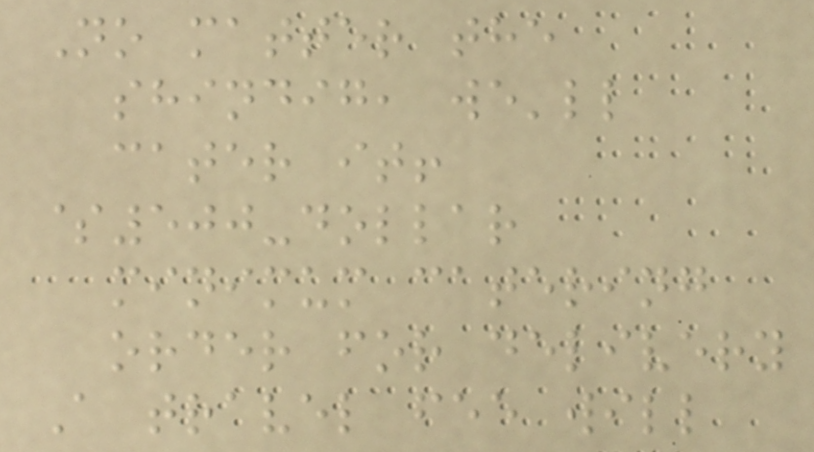No matter the
shindig, we'll
cater it!
$500-dollar
minimum catering
order for delivery
A travel fee will
